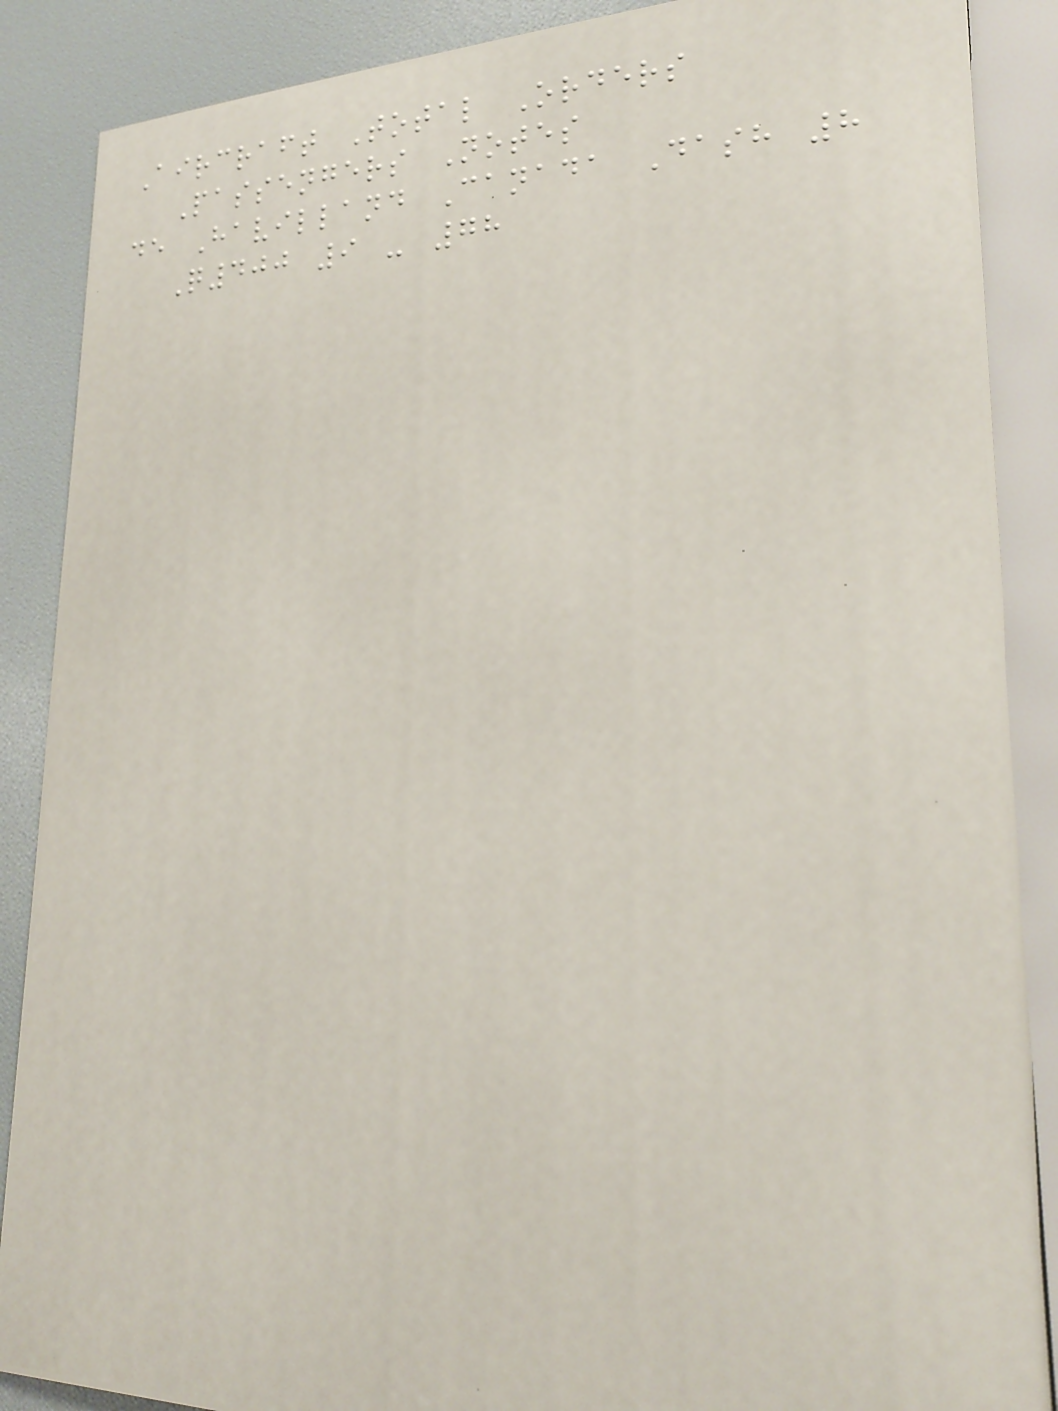Aircraft Total Orders
Passengers Notes
de Havilland Canada Dash 8
Q400 9 - 78
